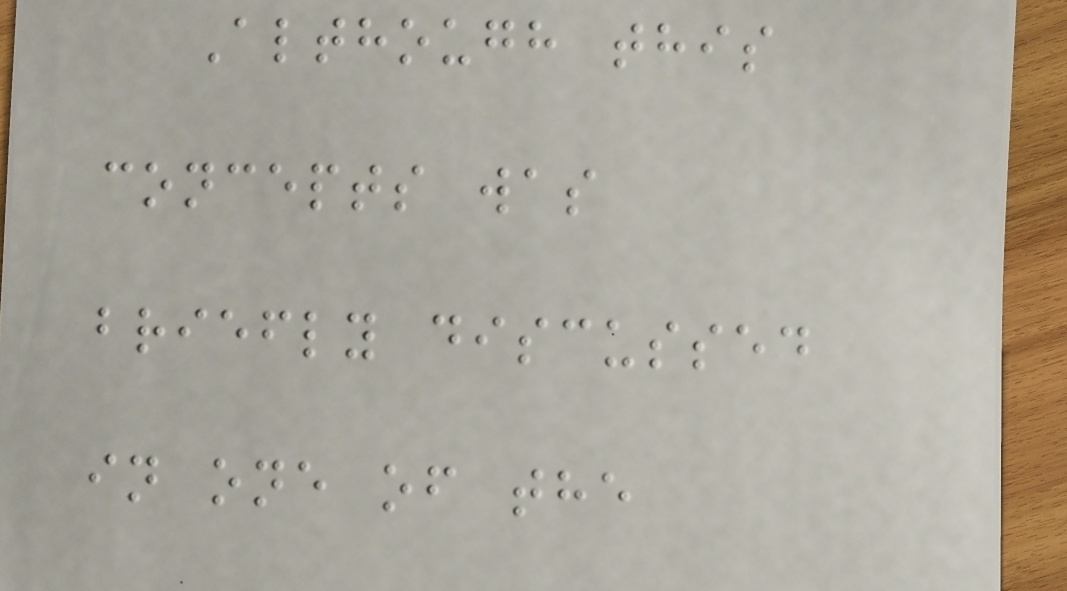Although this
concepts was
briefly discussed
in one of the
